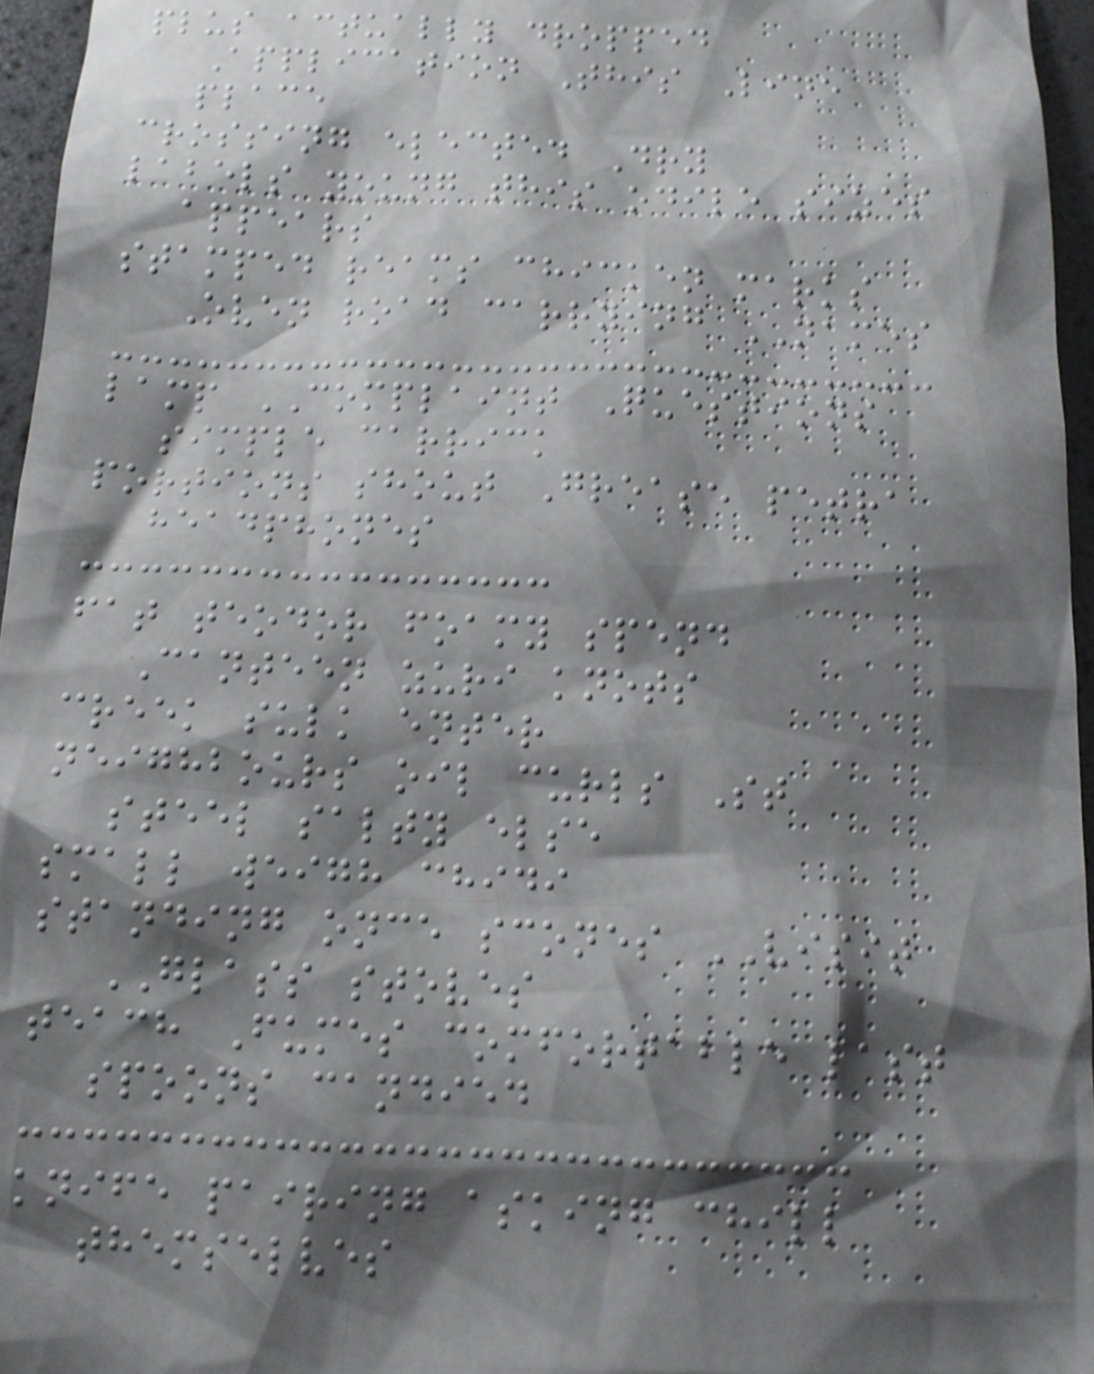plus actually dropped
Application This Line
place
crossing elected Dry
labels young this odile sizes
appears
stamped reams chicken marks
Oven road carrying NAMES
lamp COMPLAINT Questions
simple carrick
portions shout Grease petra
headphones
fat teodor foamy spend
Canteen zuri knots
creek sulk enter
neighbours oil curls St
steel salty else
small weigh chidi
standing once scones VISIT
GLASS stoves
teach Fumes comfortable last
spoons candied
knife pairing asking chill
themselves
